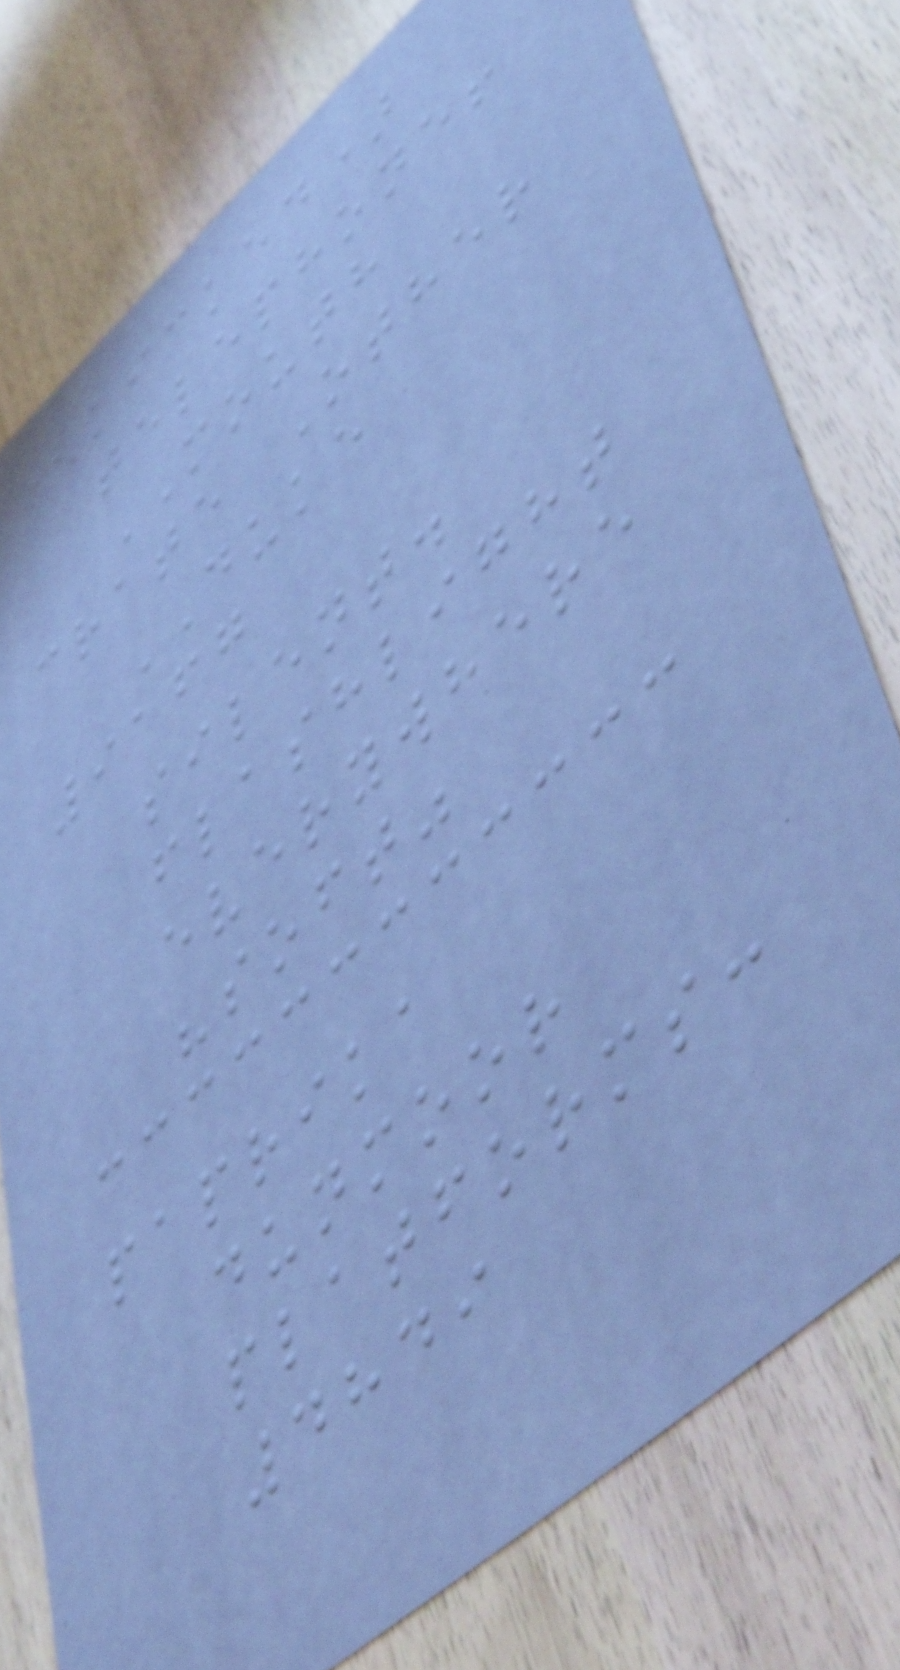(kicked)
telephone!
MOUTH
crate Other
DUKE
9167
silent.
flashlight
everywhere
"soft"
paprika
dunmoor
platforms:
4849
